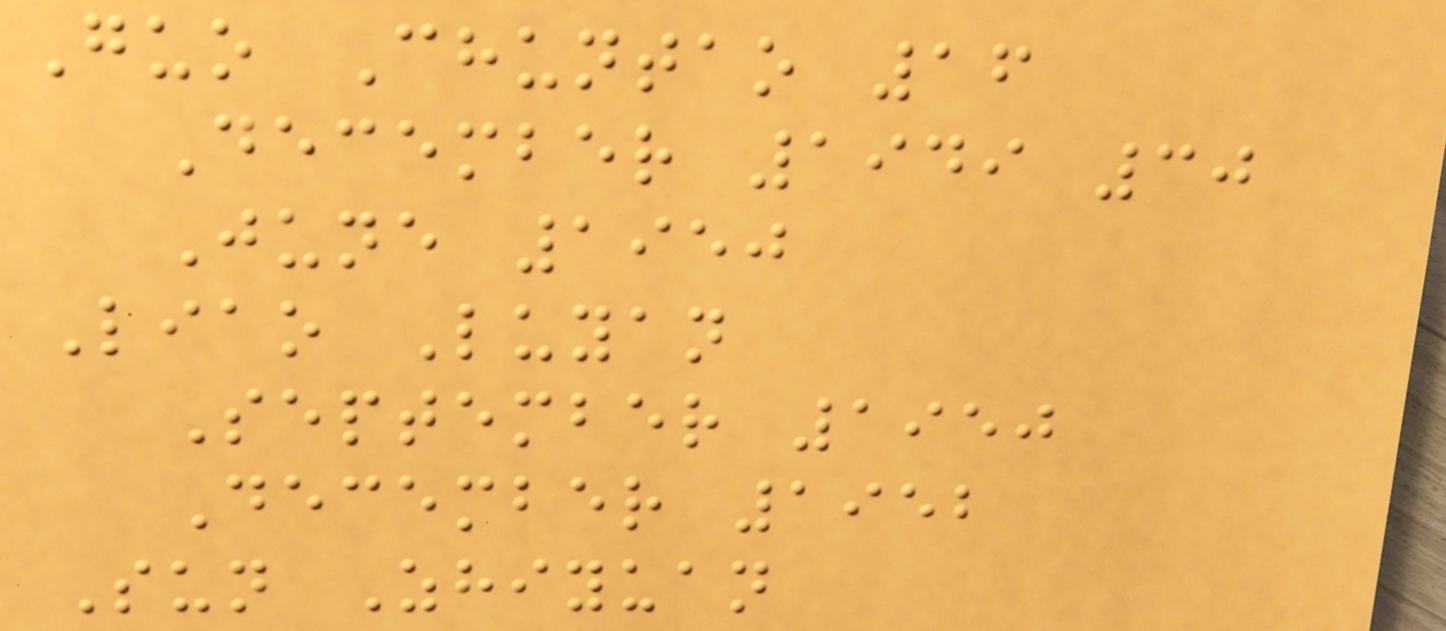Guo Chuntao 16
December 1949 30
June 1950
Liao Luyan
September 1950
December 1952
Sun Zhiyuan
